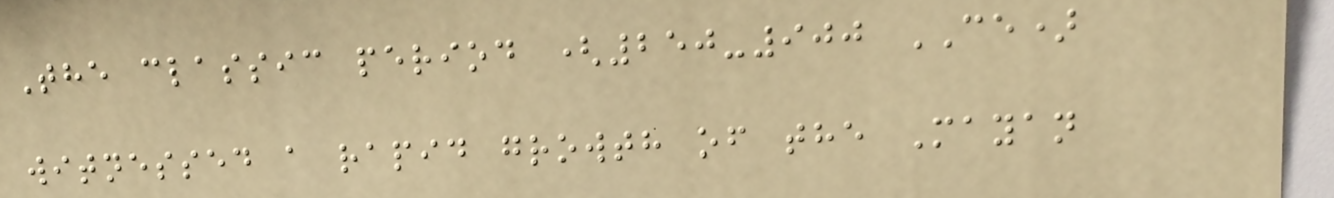The classic period (250-900 CE)
witnessed a rapid growth of the Mayan
